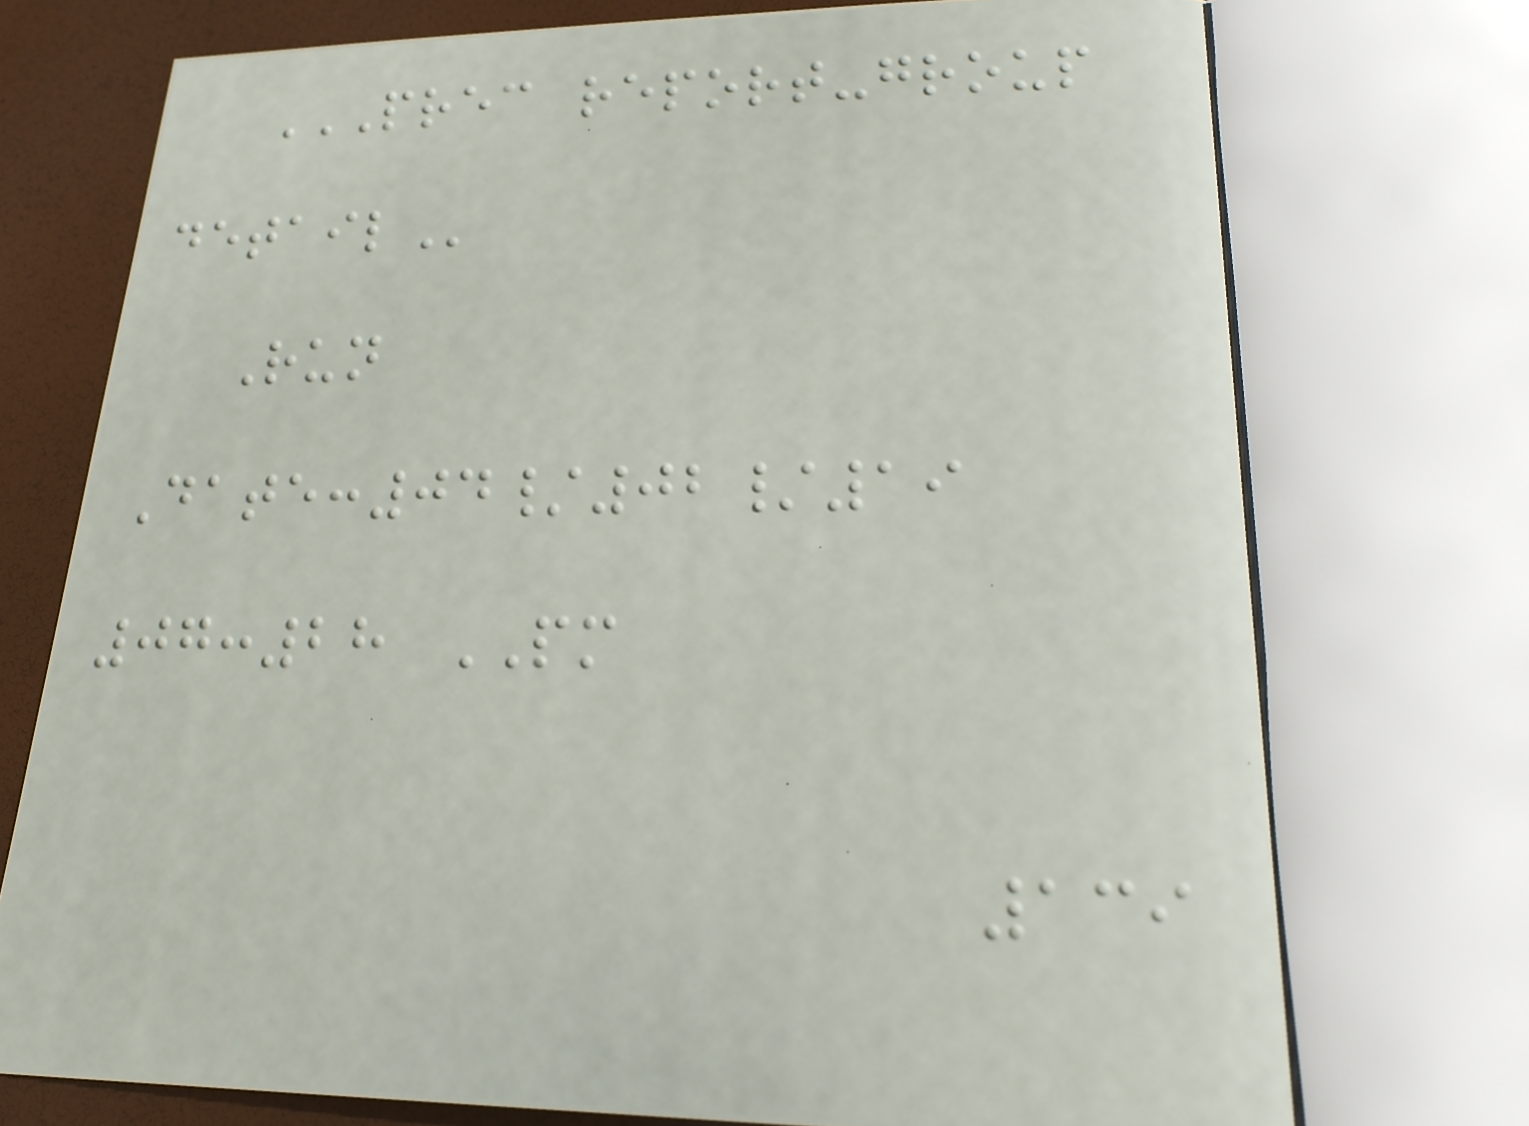PREC REPORT-GROUP
DETAIL
Run
Date:04/02/19
07:28 PM
139
